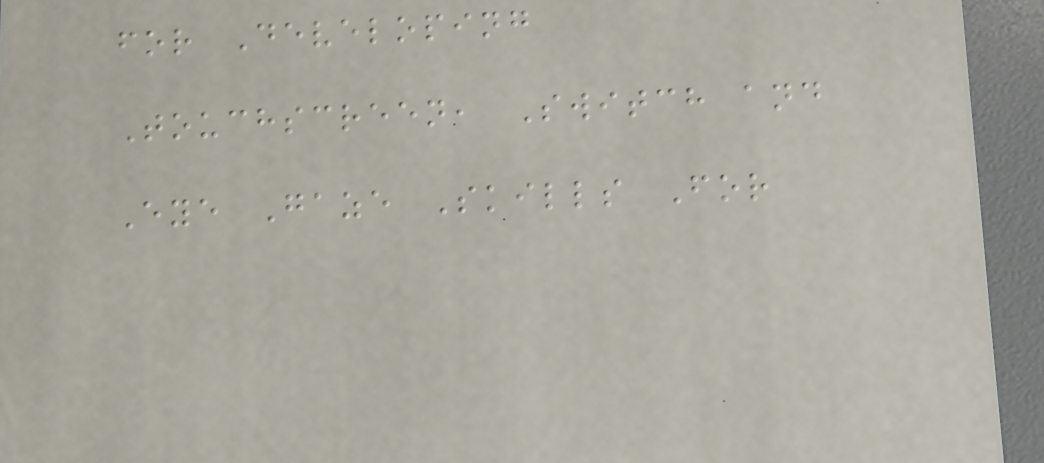for Developing
Touchscreen, Switch and
Eye Gaze Skills For
